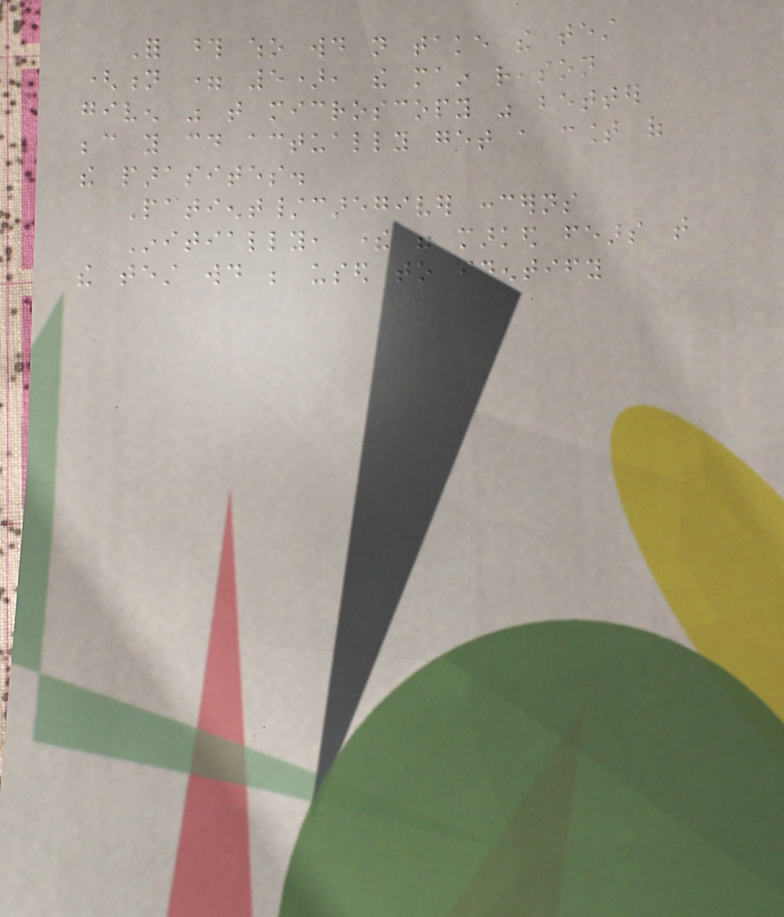For those who would not take the test
(n = 5), the main reason
given was that microscopy was better
because you could actually get a count of
the parasites.
Patient/caregiver concerns
Initially, there were marked fears that
the test would be used to identify
